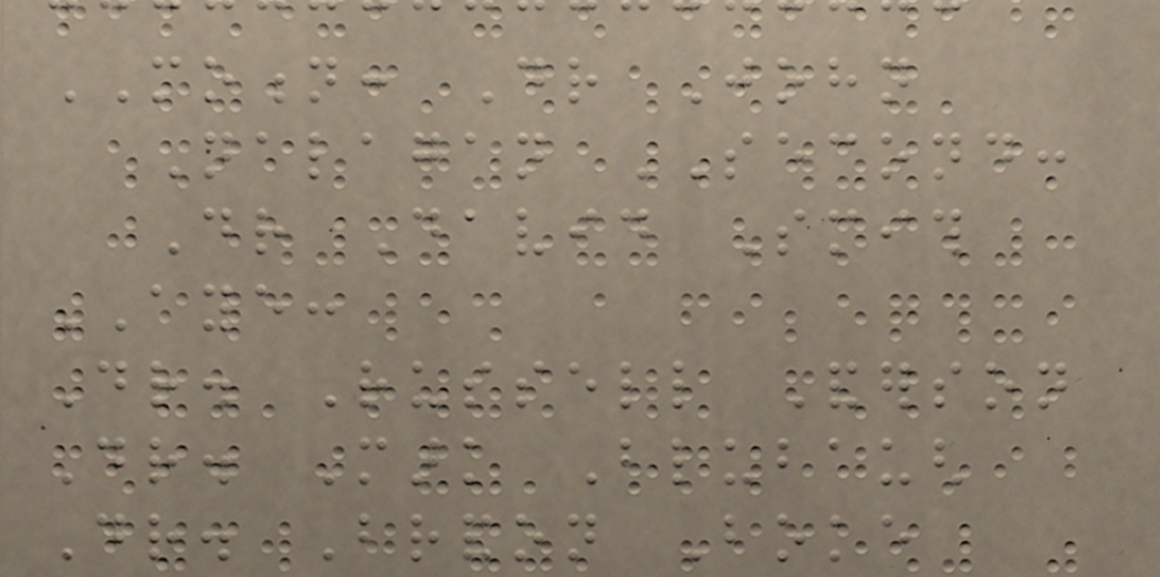MOTION: Dr John
Nalagan SECOND:
Dr David Smith
AYE:
Dr. Russell Anderson
Dr. Mark Blubaugh
Dr. Brandon Boke
